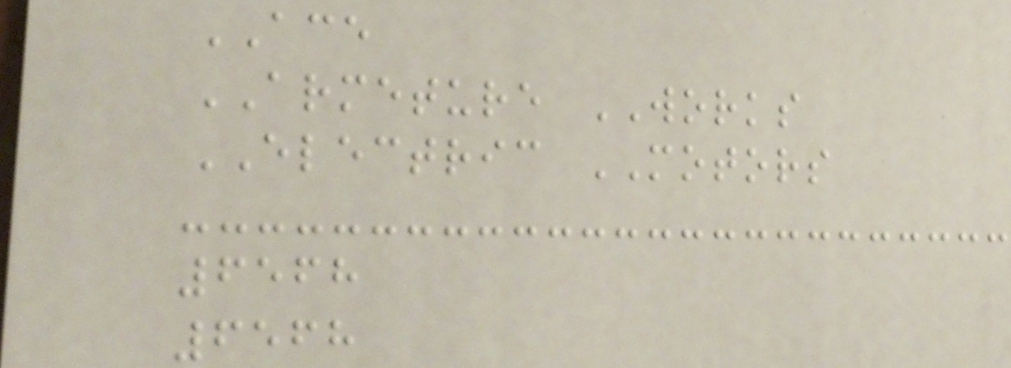ACE
ARMETURE WORKS
ELECTRIC MOTORS
6568
6568
